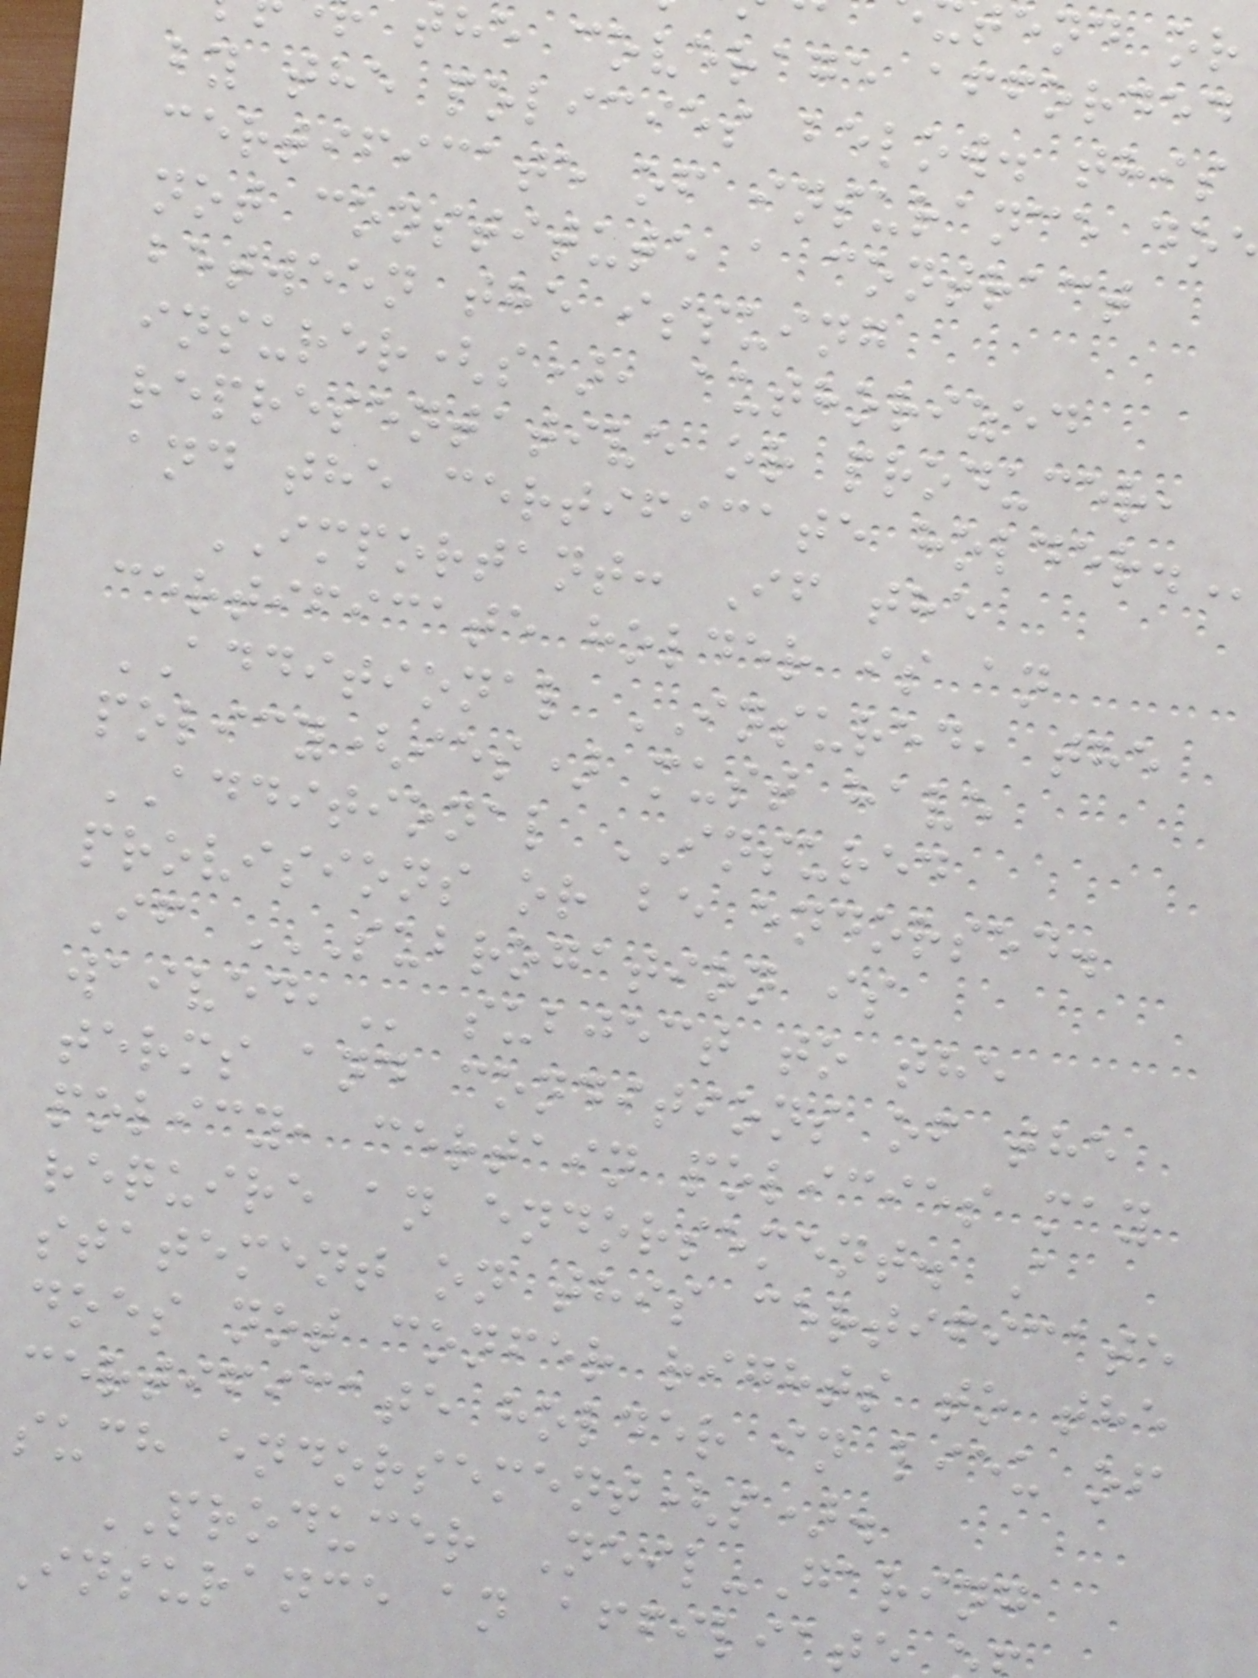tend or
the coverage afforded
by the policies below. this
certificate of insurance
not constitute a contract
between the issuing
insurer(s), authorized
representative or producer,
and the certificate
IMPORTANT: If the
certificate holder is an
ADDITIONAL INSURED, the
policy(ies) must have
ADDITIONAL INSURED
provisions or be endorsed.
If SUBROGATION IS
subject to the
terms and conditions of the
policy, certain policies may
require an endorsement. A
statement on this certificate
does not confer rights to the
certificate holder in lieu of
such endorsement(s).
PRODUCER Neil-Garing
insurance an affiliat
